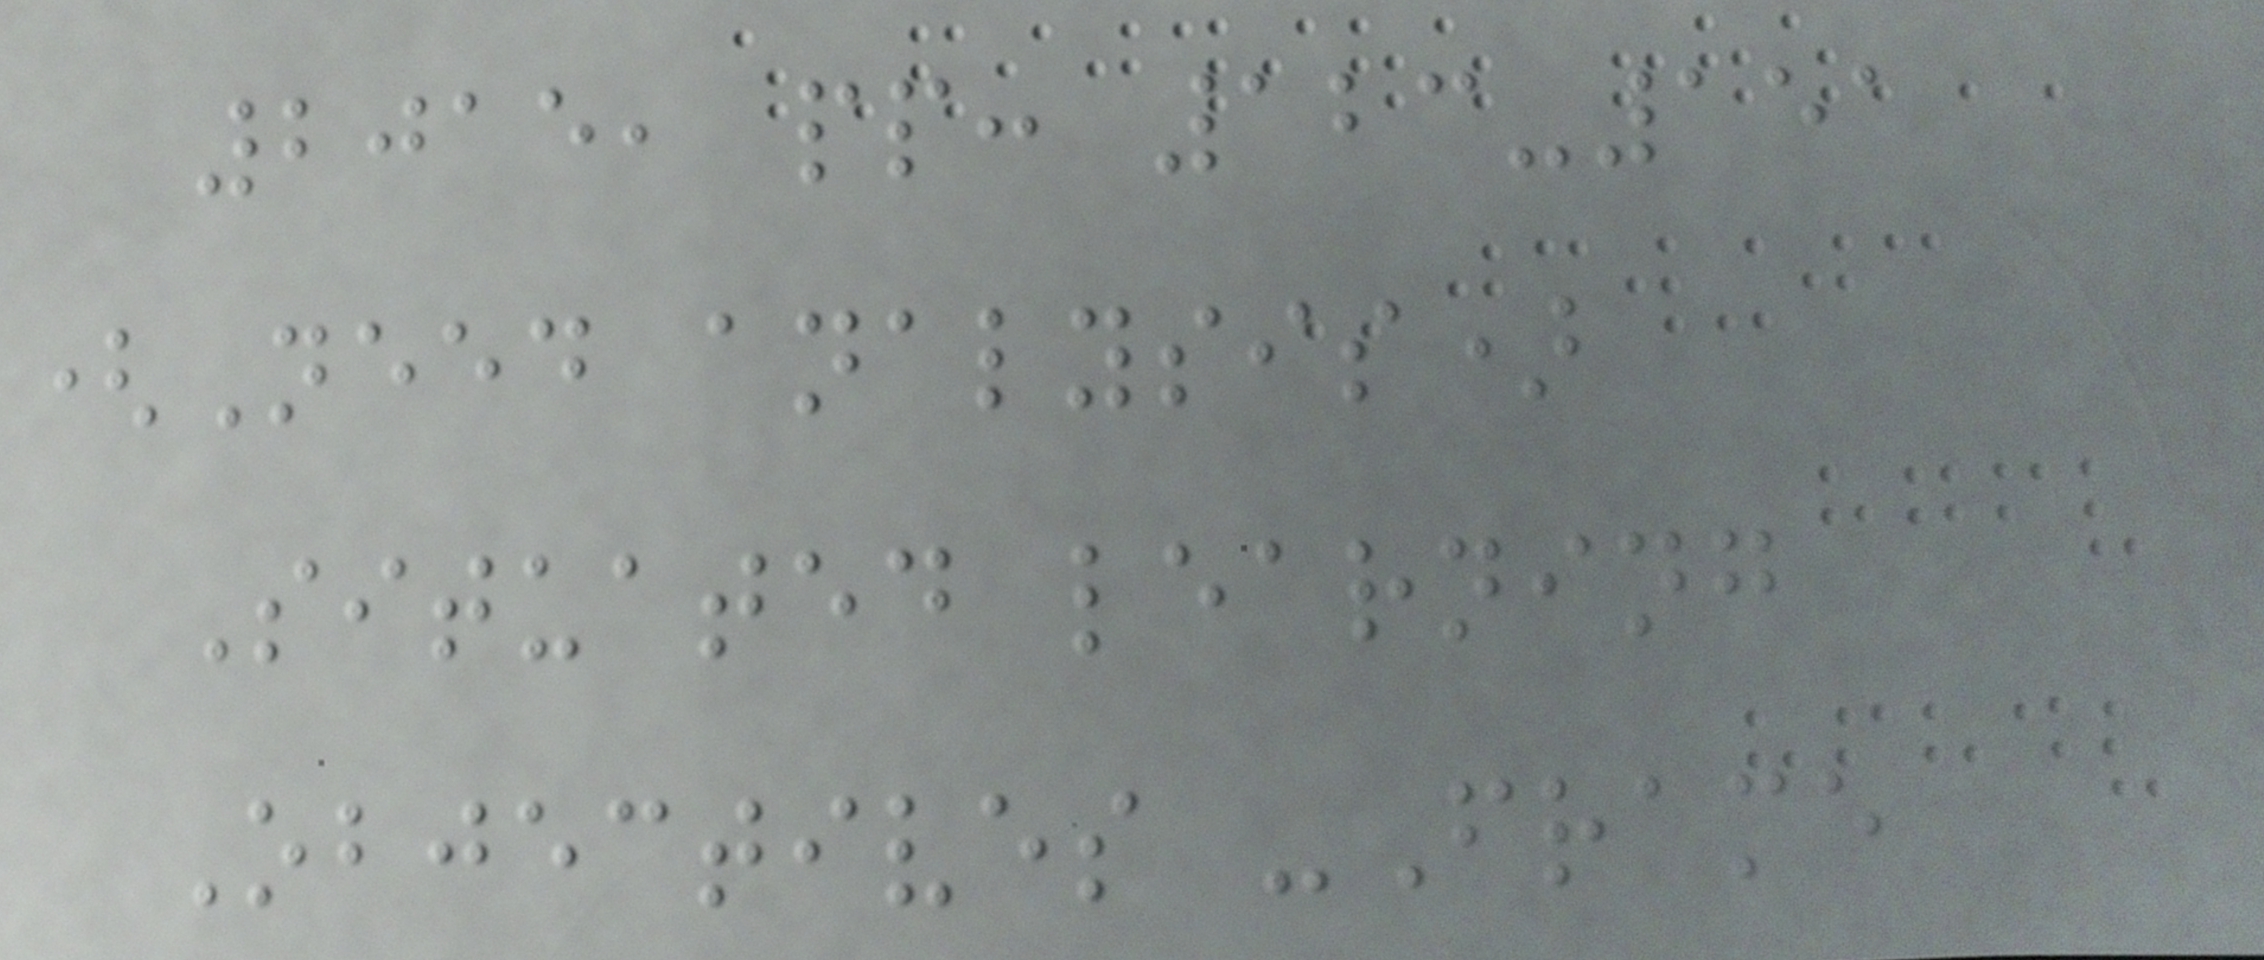2015, pp: 123-151
(Need analysis)
Situated learning
Objectives -Frame
